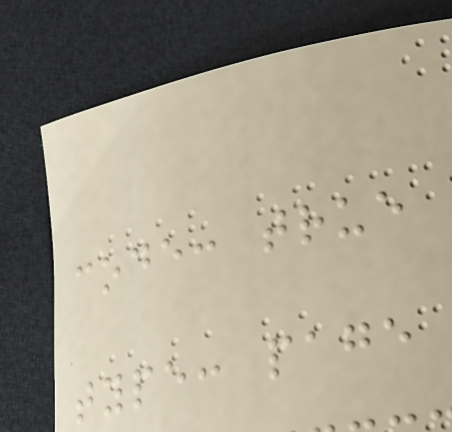code: true
type: page
